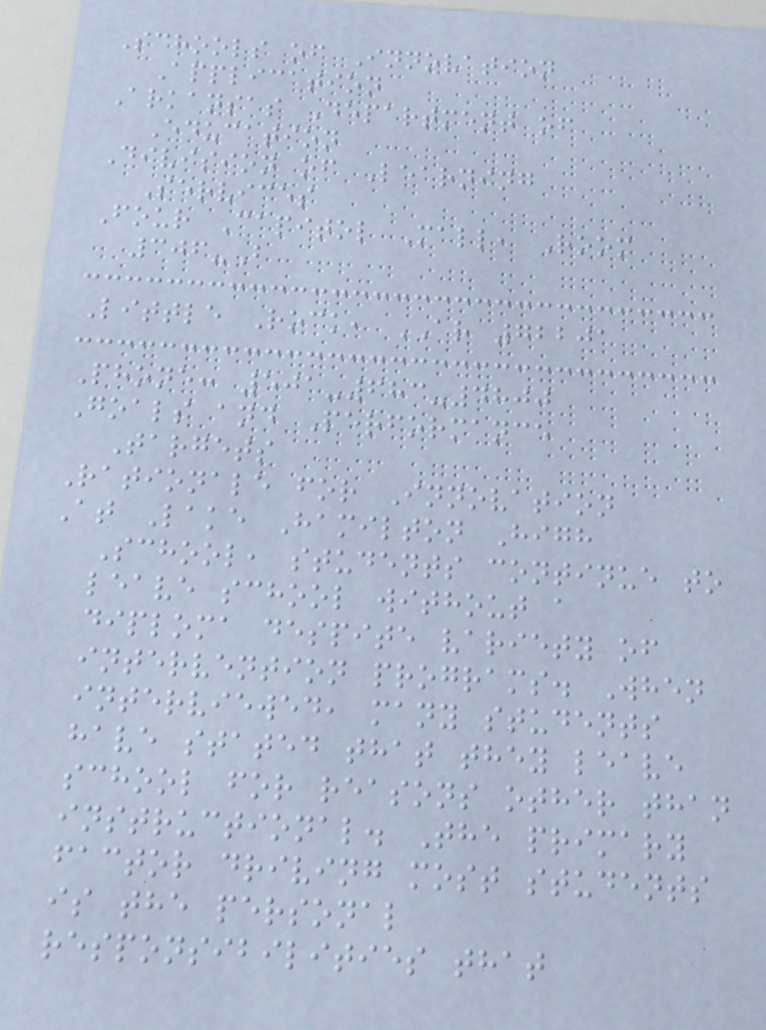Schools of Innovation
Application
Arkansas Department of
Education
Division of Learning
Services
Four Capitol Mall, Room
306-B
Little Rock, AR 72201
Phone: 501-683-4800
Goals and Performance
Targets
Rationale for Innovation
At Lake Hamilton High
School, students continue to
leave school without a
diploma despite variety of
intervention programs. When
interviewed, many students
have stated that they leave
school for reasons other than
instructional. The primary
factor driving most students
is the personal
responsibilities that
